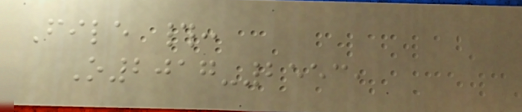File #:
O2017-2553,
